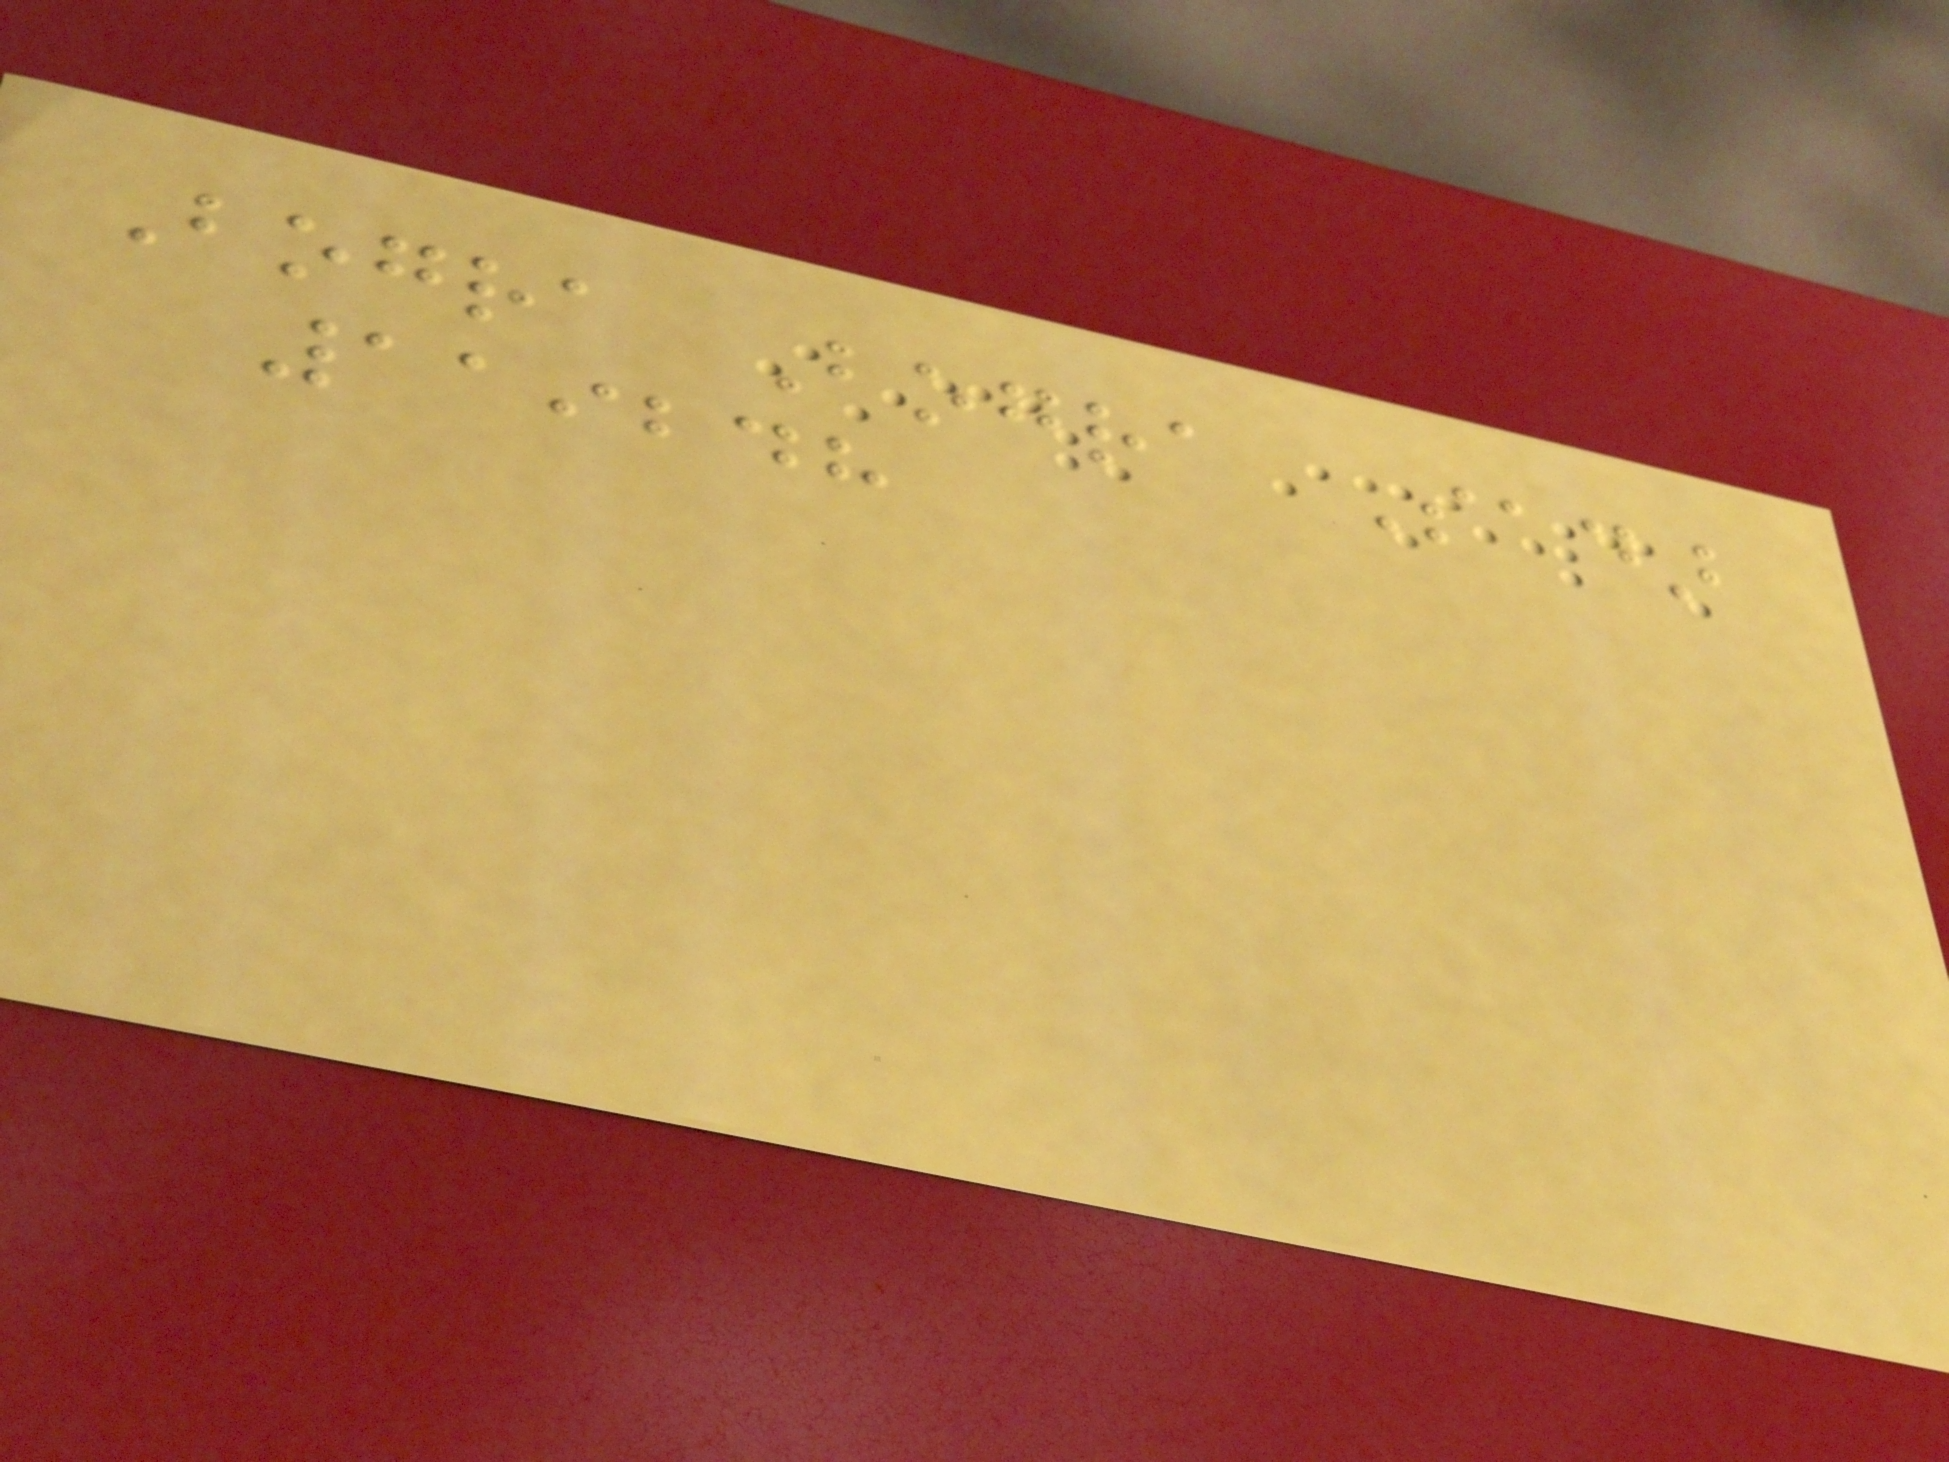Bogra Bogra Sadar
119248
